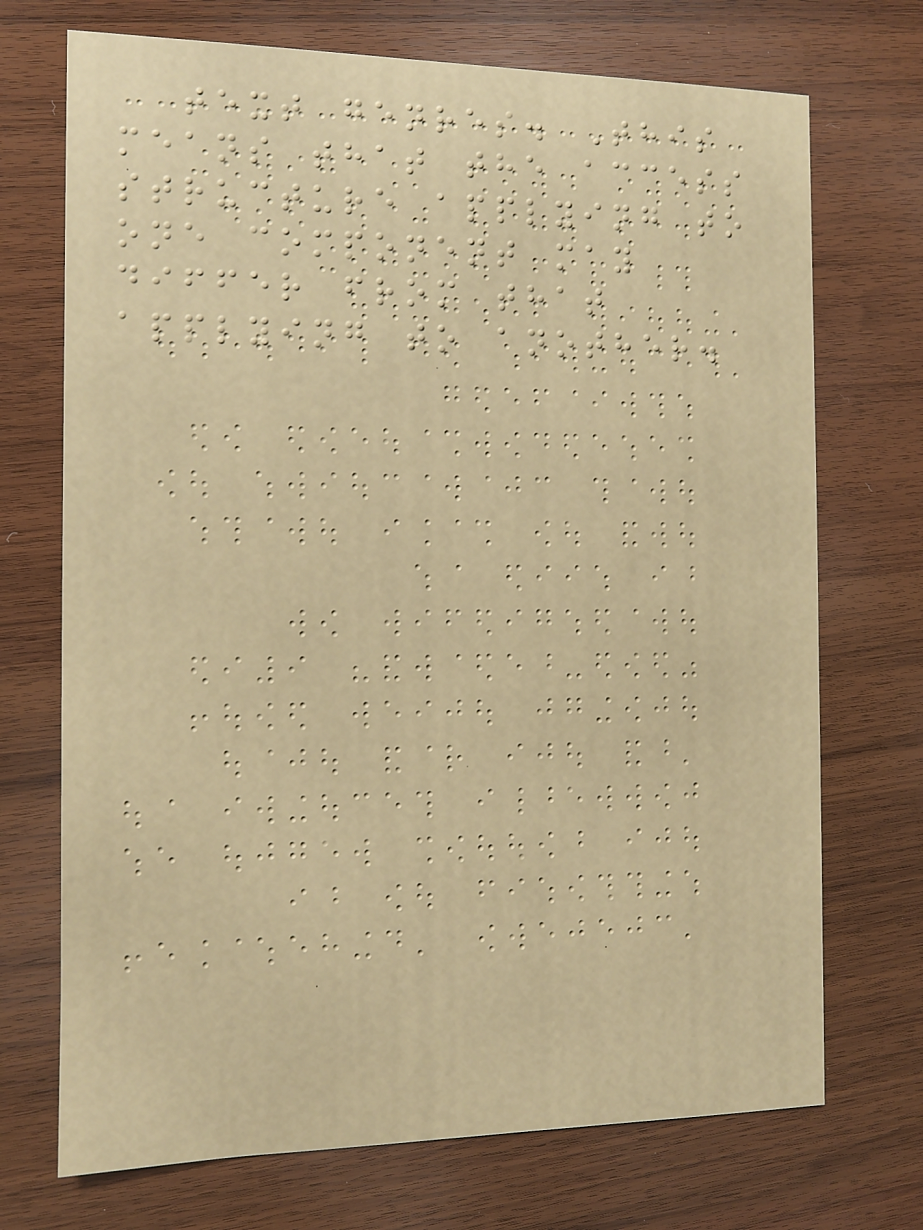text genres. This
means that the access
structure applying to
one component may
differ from that
applying to another.
